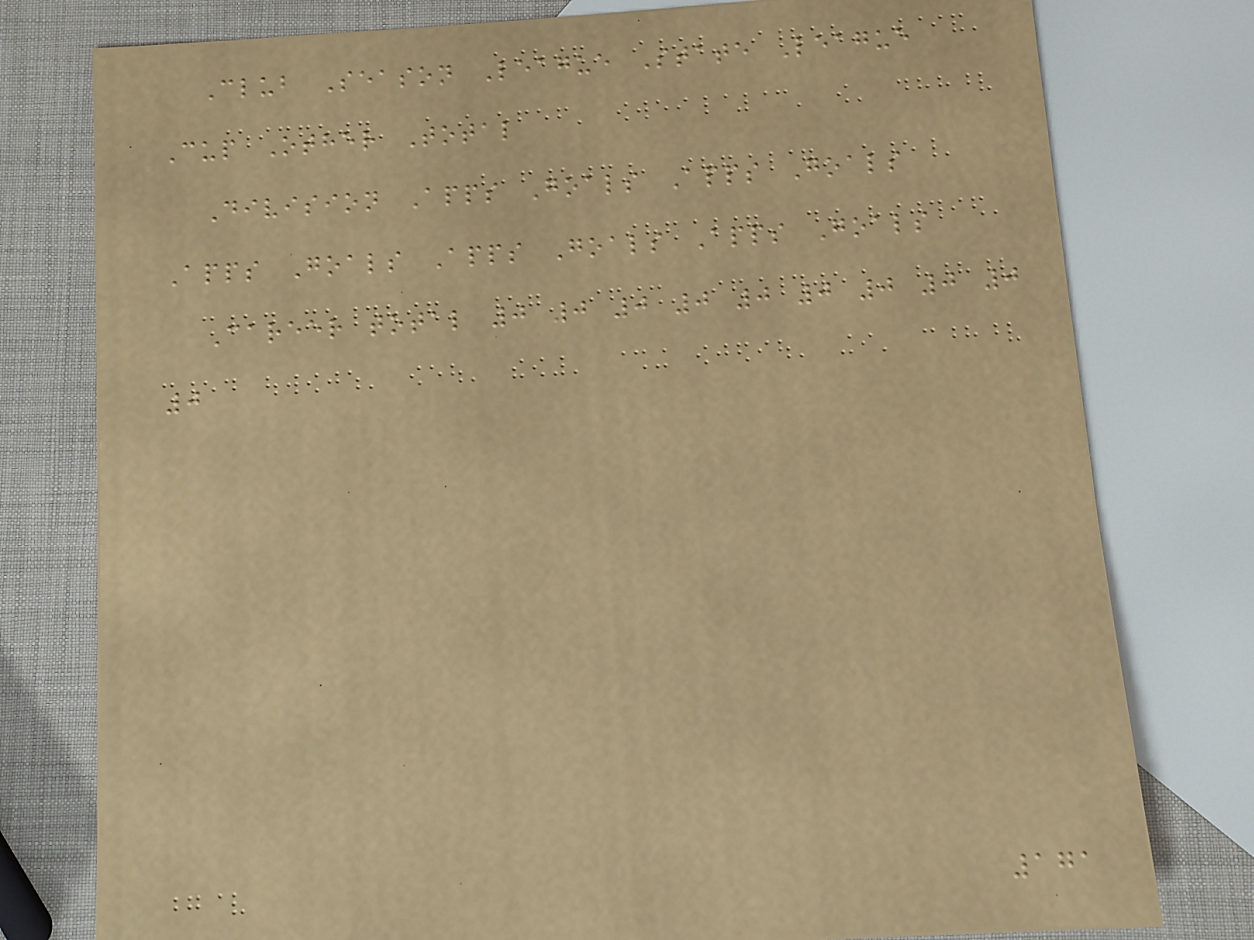Club Season League State League
Cup Other Total
Division Apps Goals Apps Goals
Apps Goals Apps Goals Apps Goals
Career total 0 0 0 0 0 0 0 0 0
0
171
